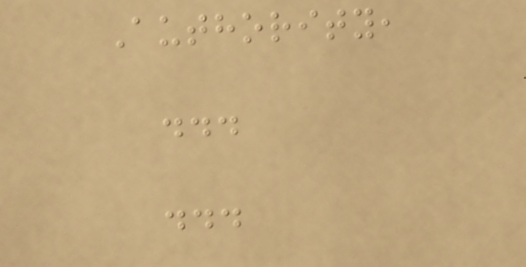Authority,
...
...
